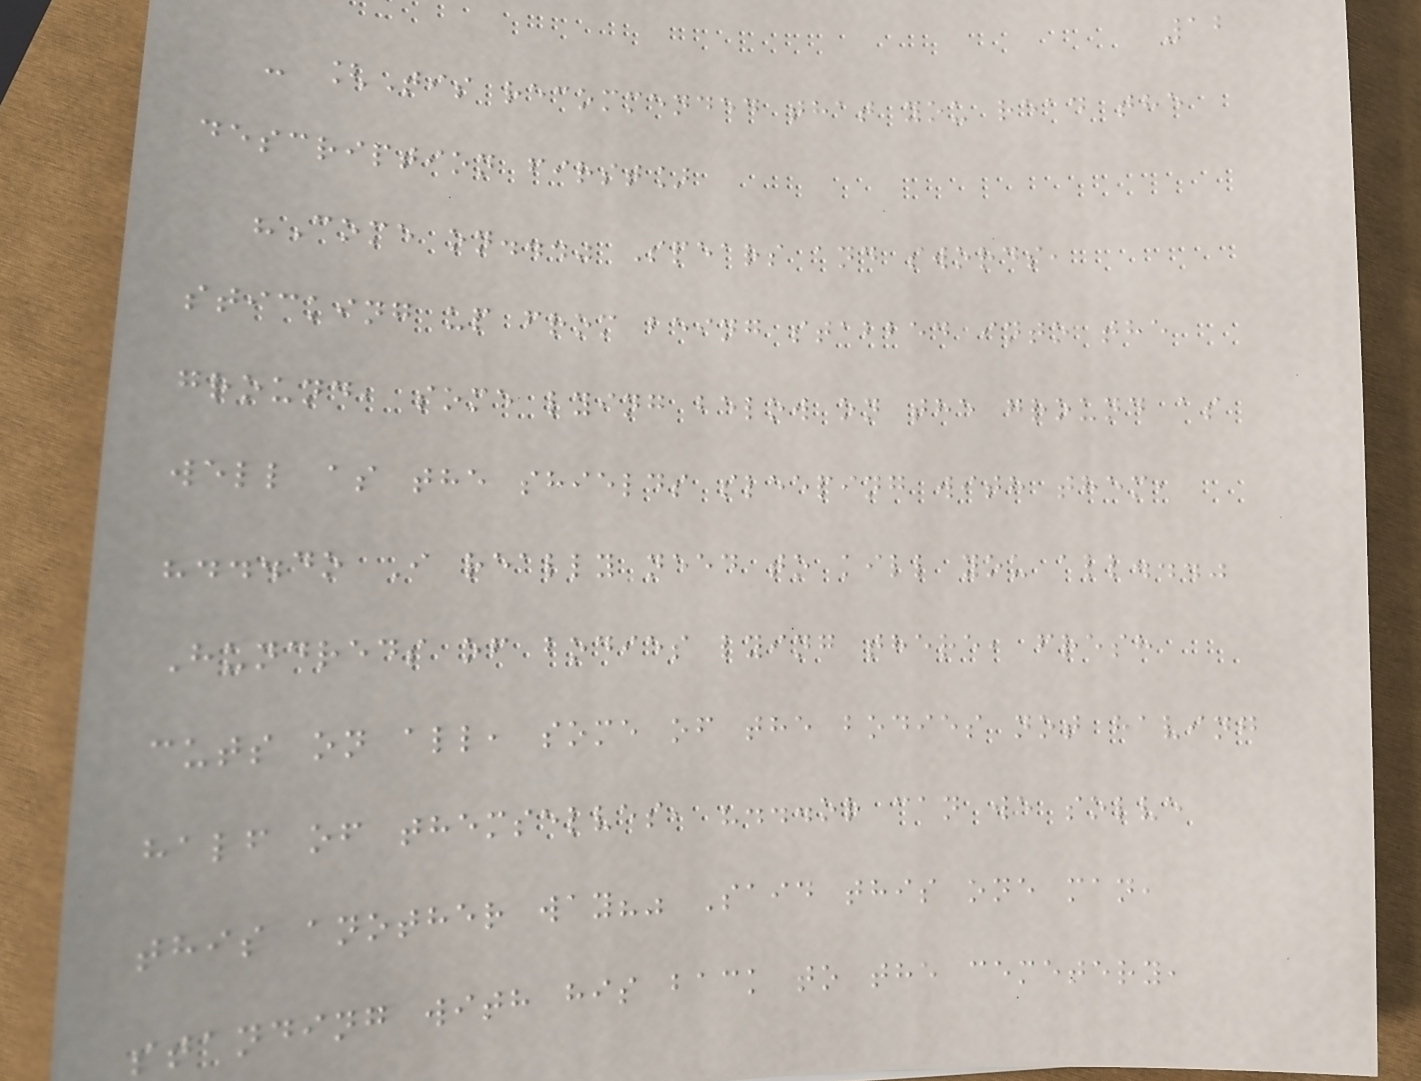12
- [Tis recommended that you read the
description first]
"Come on..." Spears and swords,
sticking up from being stabbed into the
ground, some lying below on the ground as
well as the shields sleeping with them,
"...do I really need to kill you all..."
Hundreds of bodies lying there, fresh
cuts on all, some of the bodies not having
half of themselves, "...or can we solve
this another way?" Said this one man,
standing with his back to the cemetery,
